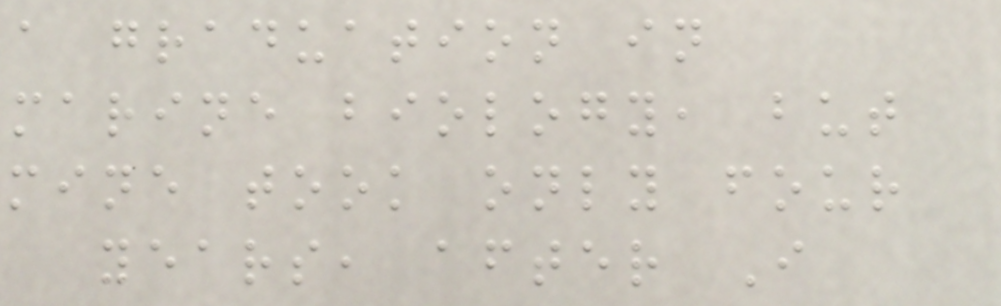a graduation in
marine biology, but
mine took only four
years, after I
